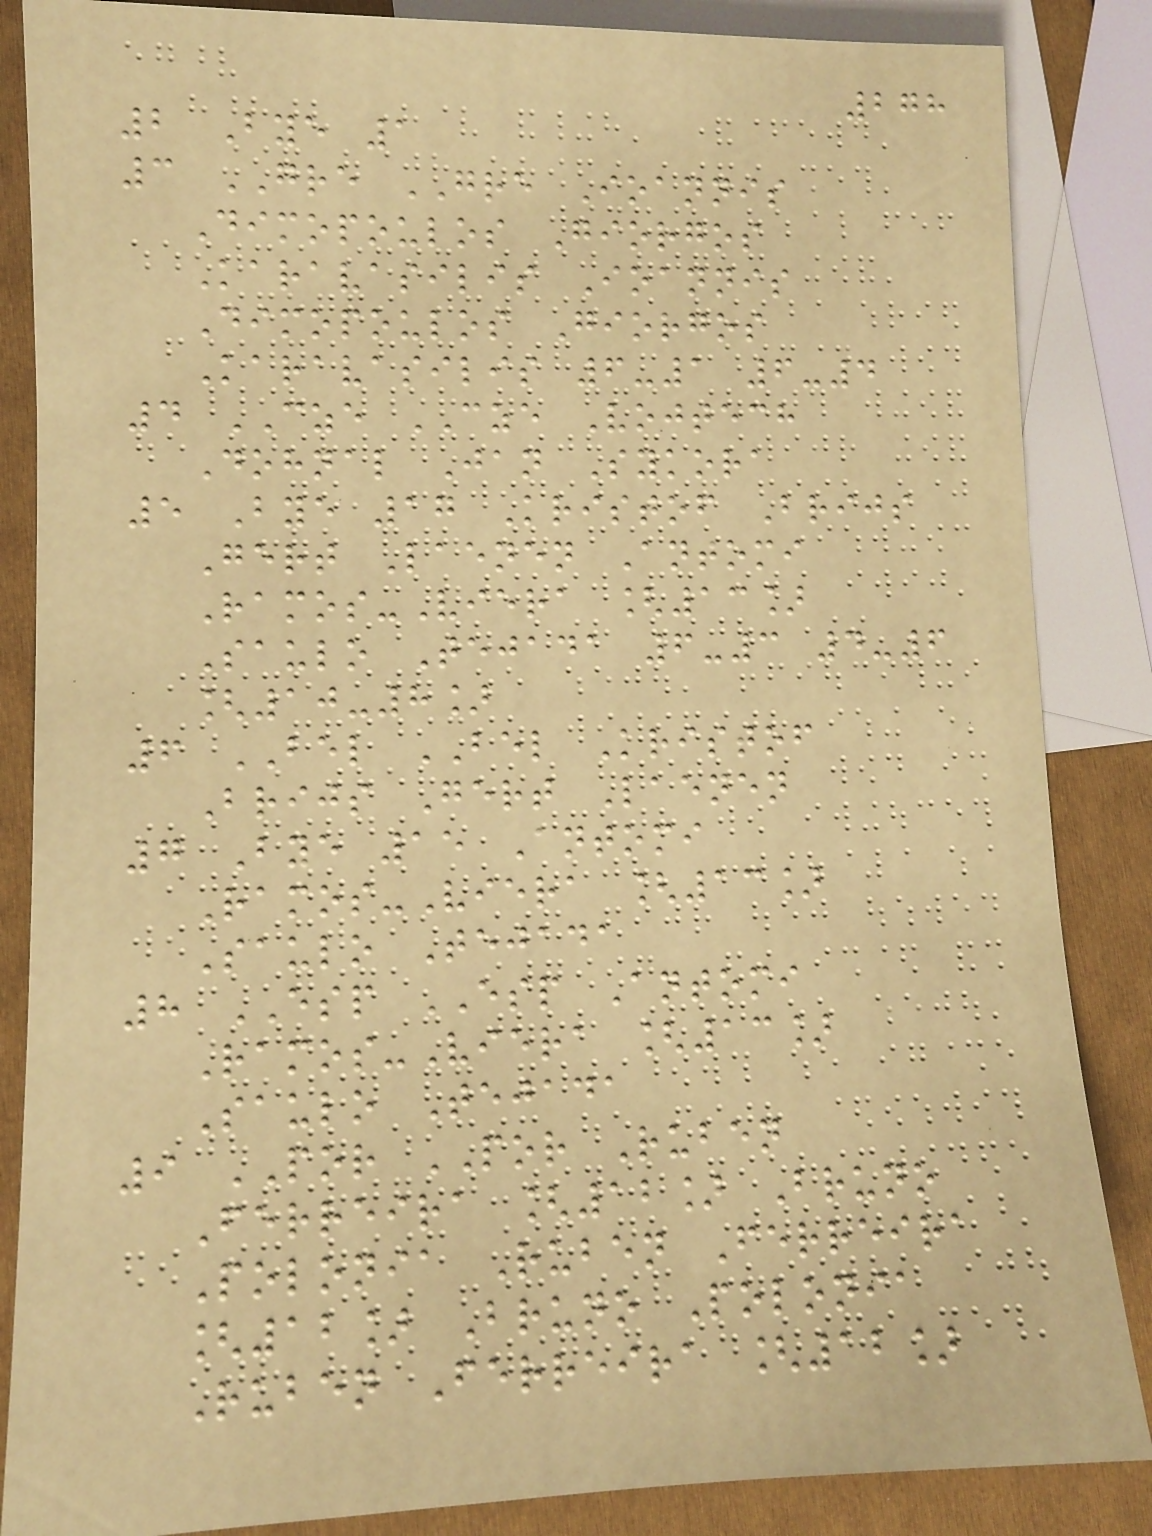278
2 Bye 1
3 GRE GRE Ioannis
Dimopoulos Giorgos
Karavasilis Ioannis
Dimopoulos Giorgos
Karavasilis 6-1 6-4
4 CZE CZE Vojtech
Dohnal Jan Sykora
5 Bye 17 Kristof Brijs
Gert Laenen Antomi
Ramos-Viera [13]
Saulo Tejada 6-3 4-6
[10-8]
6 BEL BEL Kristof
Brijs Gert Laenen
7 Bye 15 Antomi
Ramos-Viera [13]
Saulo Tejada
8 ESP ESP Antomi
Ramos-Viera [13]
Saulo Tejada
9 POR POR Ruben
Ferreira [12] Bruno
Polonia Ruben Ferreira
[12] Bruno Polonia
Ruben Ferreira [12]
